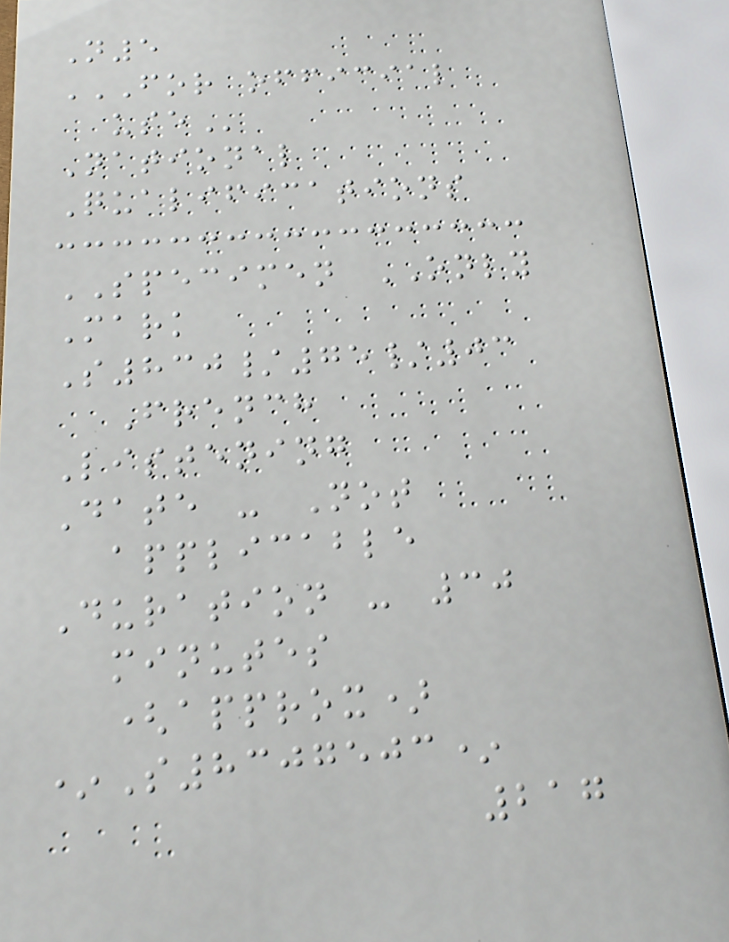N5
FOR OFFICIAL
USE
National
Qualifications
SPECIMEN ONLY
Mark
S830/75/03
French
Listening
Date - Not
applicable
Duration - 30
minutes
(approx)
*S8307503*
217
